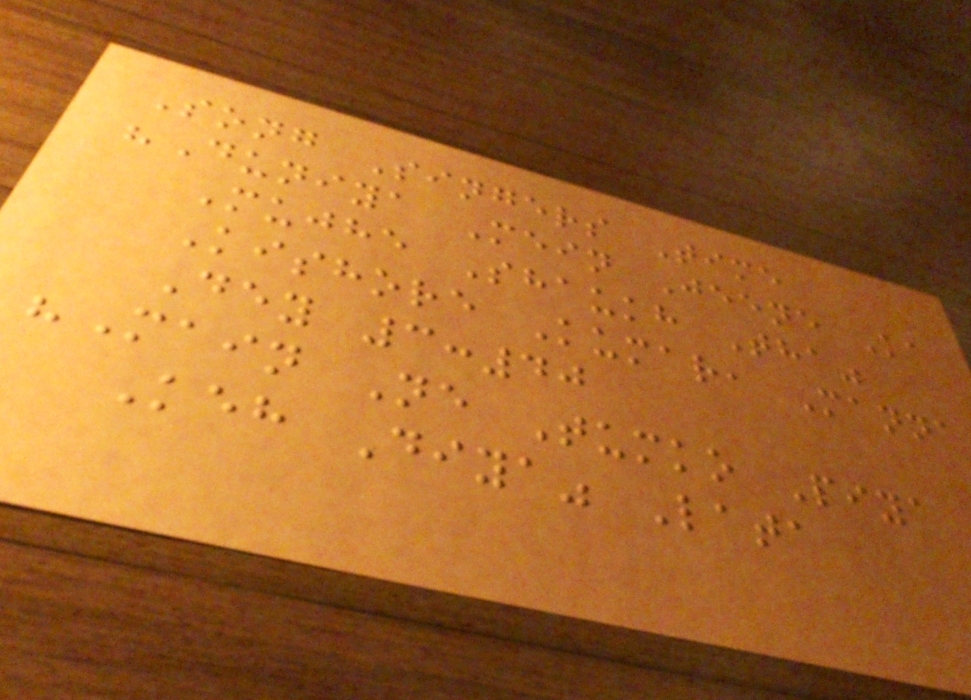Song Singers Time
"Duniya Mein Jeene Ka
Mujhe Shaukh Tha"
Kishore Kumar, Manna
Dey 3:40
"Main Ne Tumko Piya
Keh Diya" Lata
